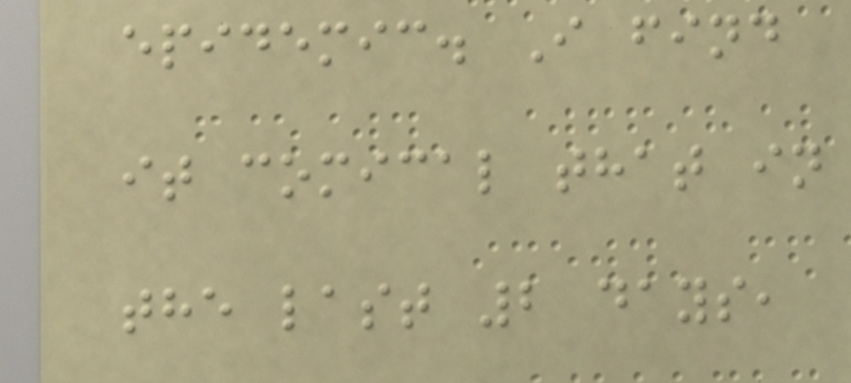epidemic. I find
it comical that in
the last 2 days,
